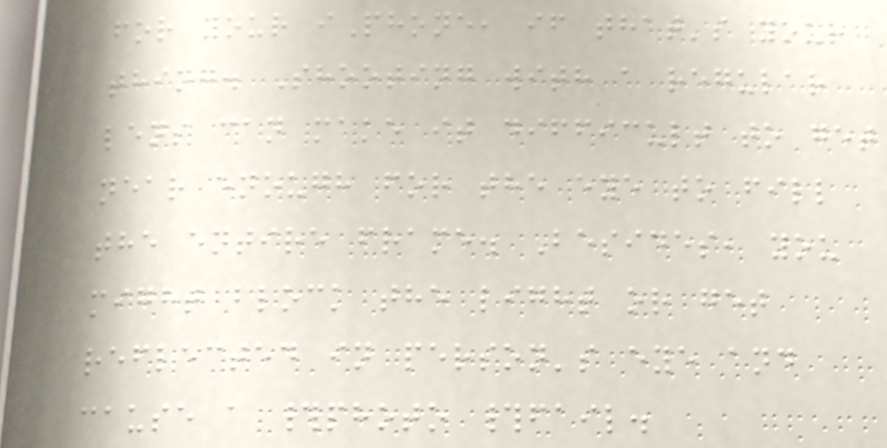for your iPhone, if that's your
thing. Shooting with a regular
lens can make it difficult to get
near enough for the eye to fill
the entire frame. Besides, you
might block the light or get
reflected in person's eye and
cause a #photo #fail.
